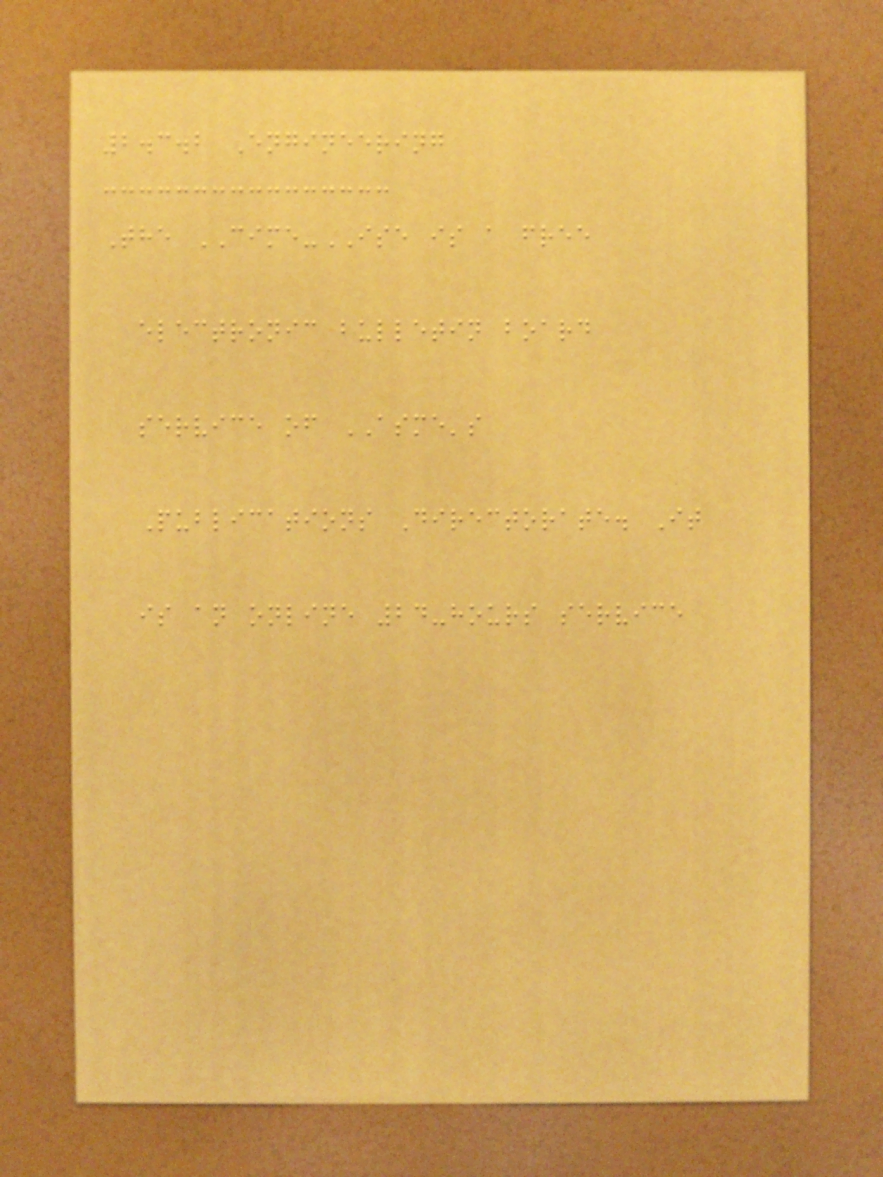2.3.2 Engineering
The CIME-ISE is a free
electronic bulletin board
service of ASME's
Publications Directorate. It
is an online 24-hours service
